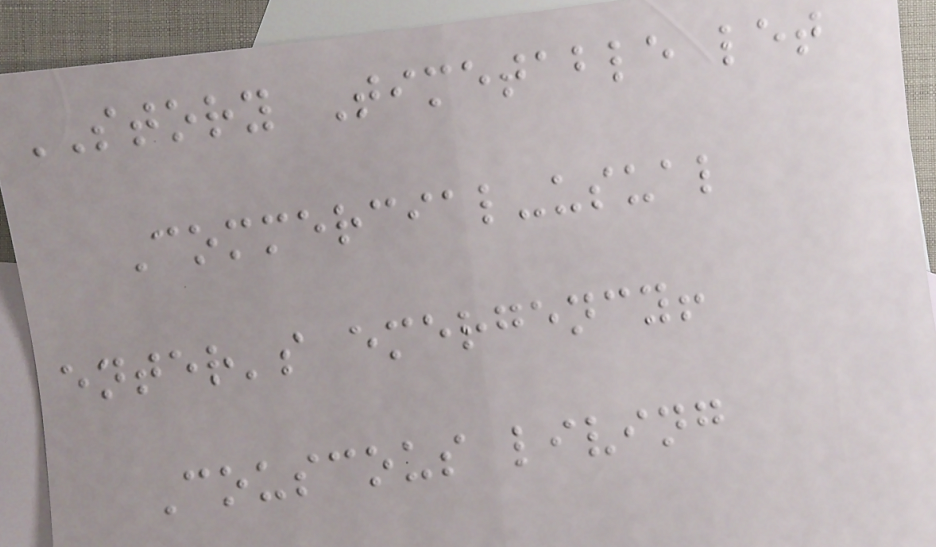STORY Timetable let
Commercial-usual
enter's emergency!
Couscous living
